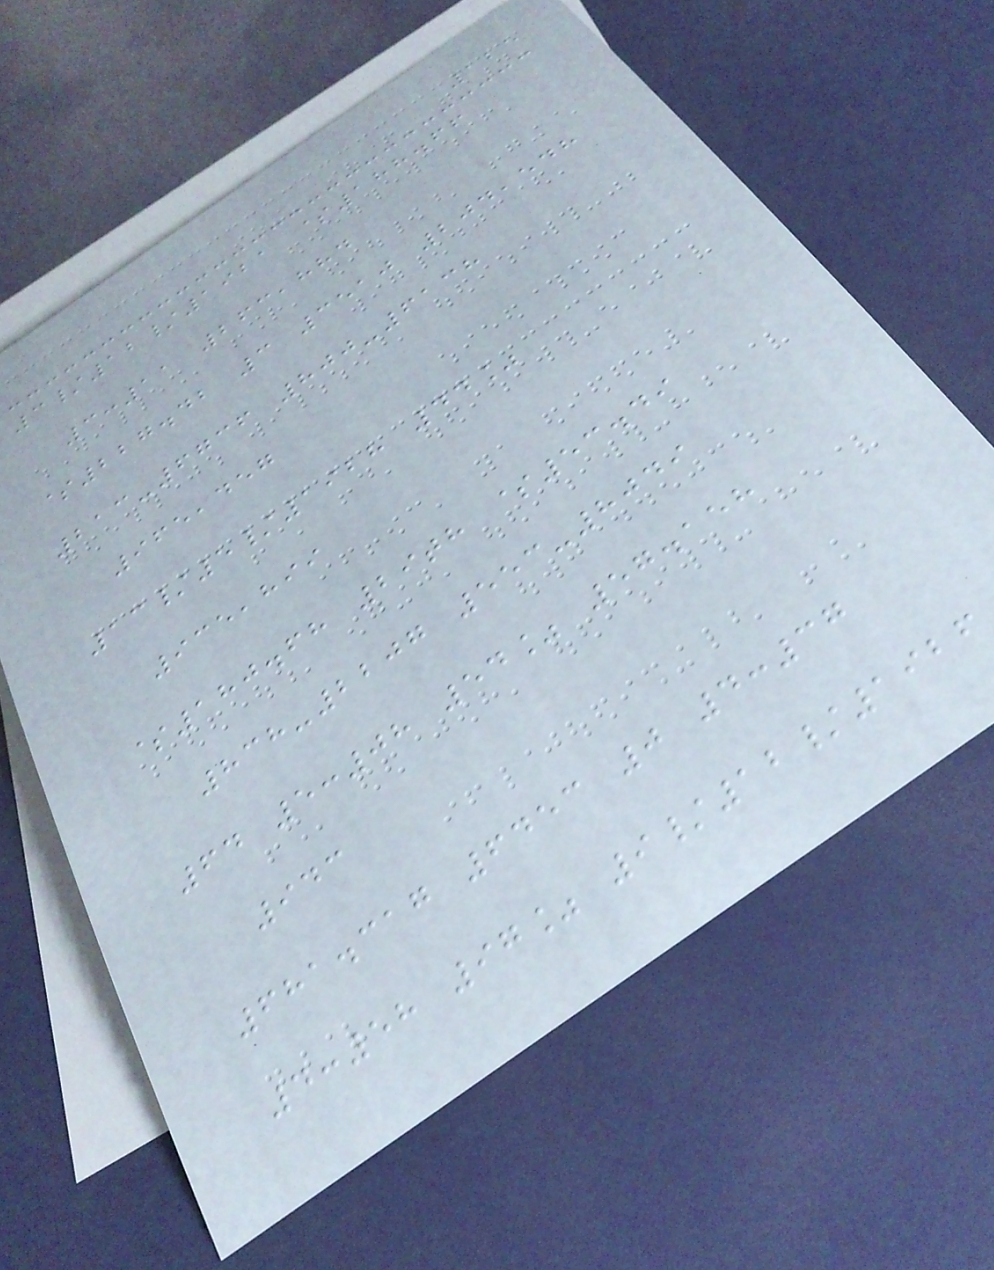125
3/12/1921 $188.66
3:11 263,884
$227.42 3 3510 204,548
213-6736 800-6138
965,457
13/5/1928 44%
935,899
$180.68 29th $53.49
838-2207 553-8049
64 5:08 54% 57.158
943
681.317 6453 0 4:37
4:58 97% 9/12/1926
